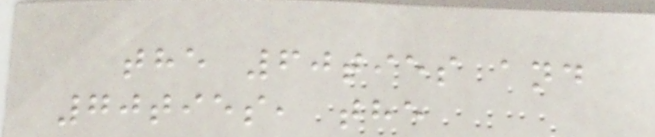the 60ties and
70ties, the
